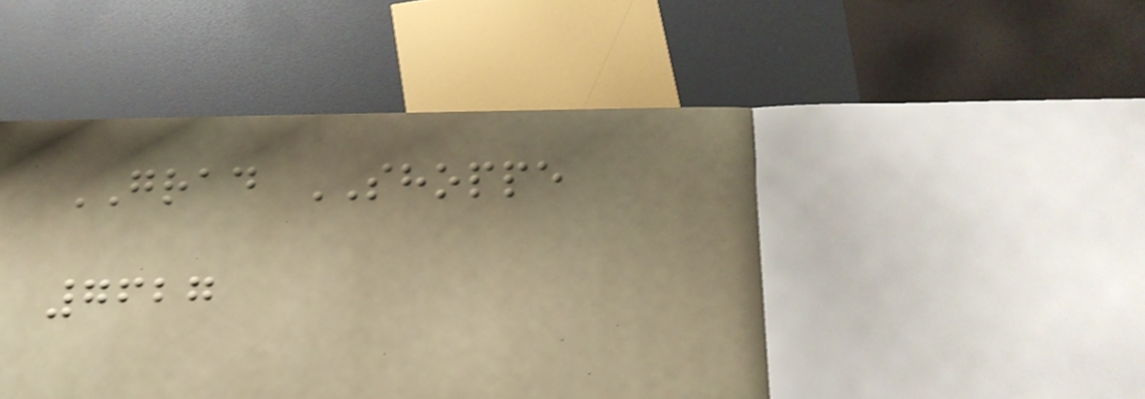GRAD SHOPPE
7627
